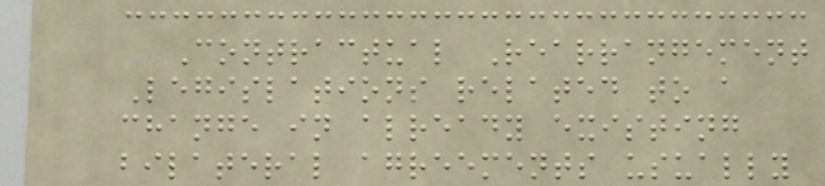Contractual Rearrangement
Legislations related to a
change in already existing
bilateral agreements usually
